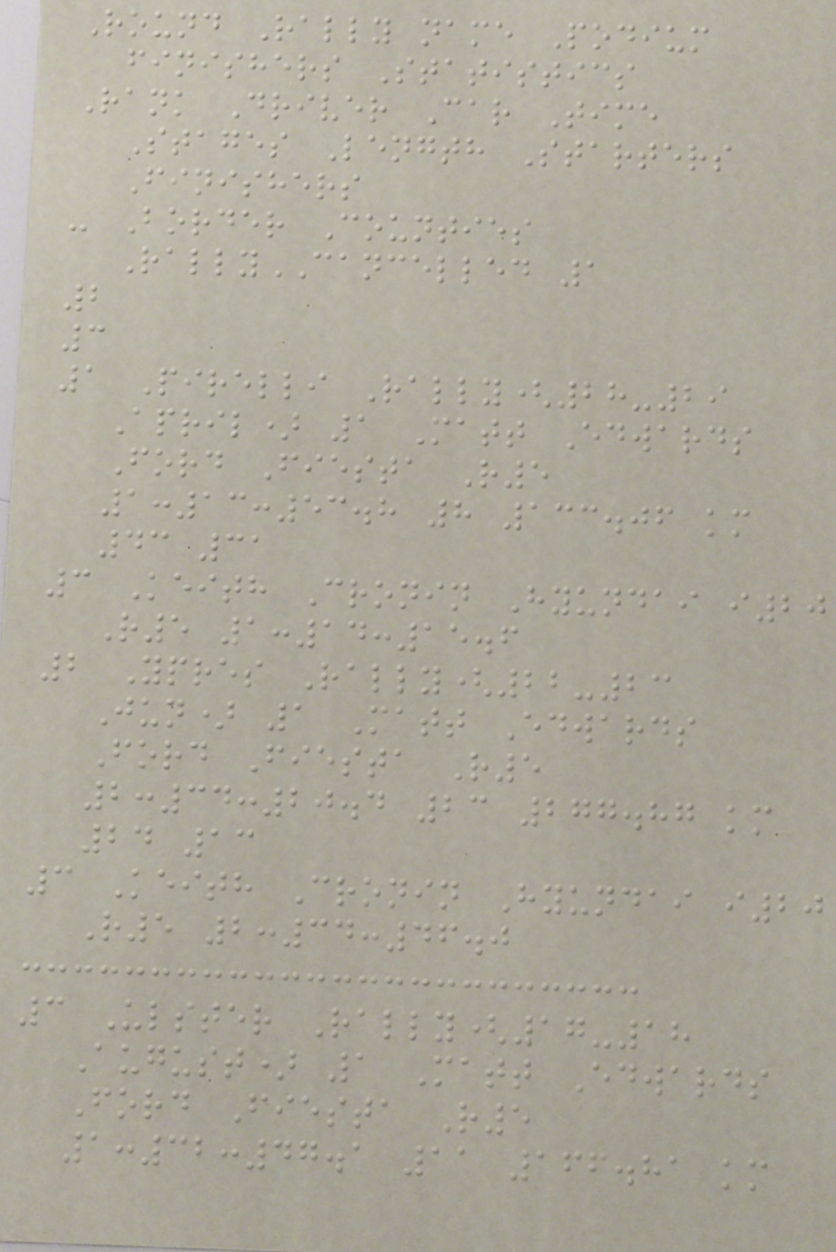Round Rally name Podium
finishers Statistics
Rank Driver Car Time
Stages Length Starters
Finishers
- Border Counties
RallyCANCELLED 1
2
3
1 Pirelli Rally(28-29
April) 1 Matt Edwards
Ford Fiesta R5
1:13:53.8 8 133.06 km
43 31
3 Keith Cronin Hyundai i20
R5 1:14:15.6
2 Ypres Rally(22-23
Jun) 1 Matt Edwards
Ford Fiesta R5
2:34:20.4 23 277.87 km
24 13
3 Keith Cronin Hyundai i20
R5 2:34:46.0
3 Ulster Rally(17-18
August) 1 Matt Edwards
Ford Fiesta R5
1:32:47.1 11 166.81 km
